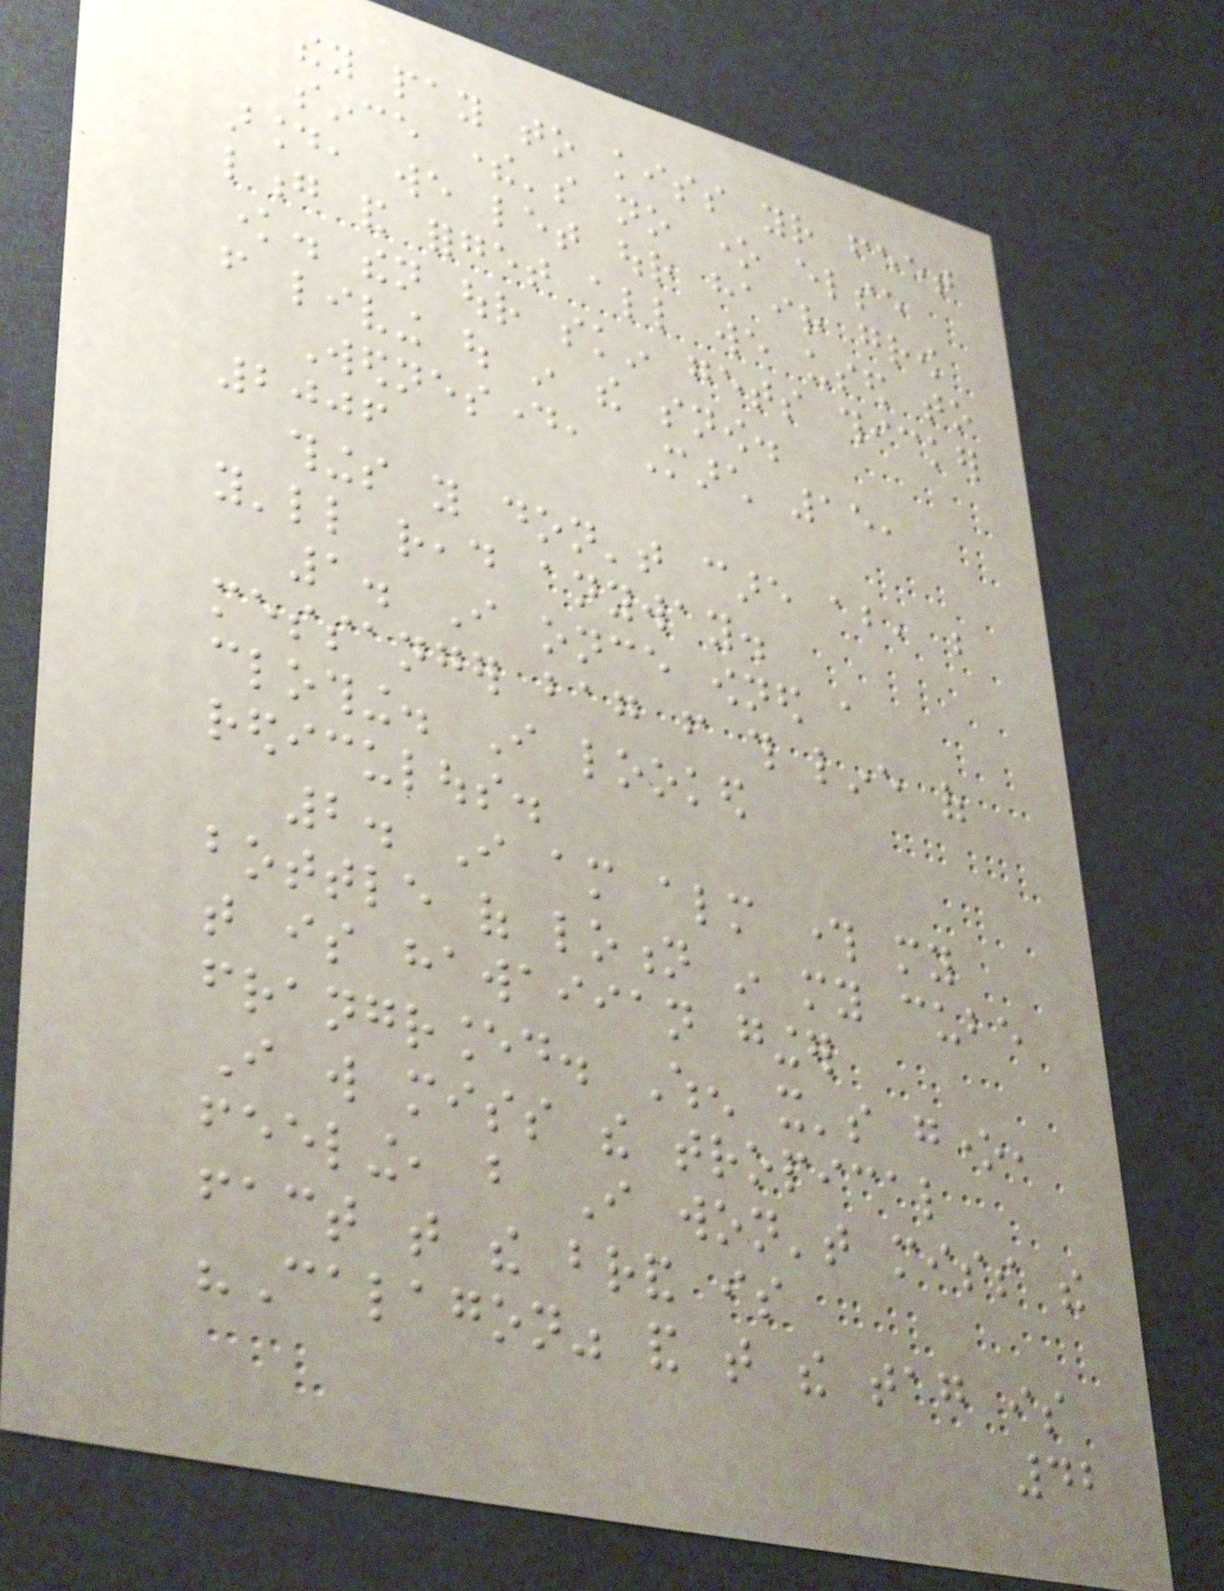they pay to kiss your feet
since there's no one else
around, we let our hair grow
long and forget all we used to
know. then our skin gets thicker
from living out in the snow.
Wednesday, March 15,
2006
things you don't care about, but
you'll read anyway.
1. I once owned a
messanger bag from this line of
clothing. I looked
rediculous.
2. I am almost through my
bottle of lotion in my cube
that is hawaiian ginger
frangranced. When it's gone,
I will miss the tropical
feeling, but I won't miss the
fact that the brand is
"Calagon" and that the tag is
42
